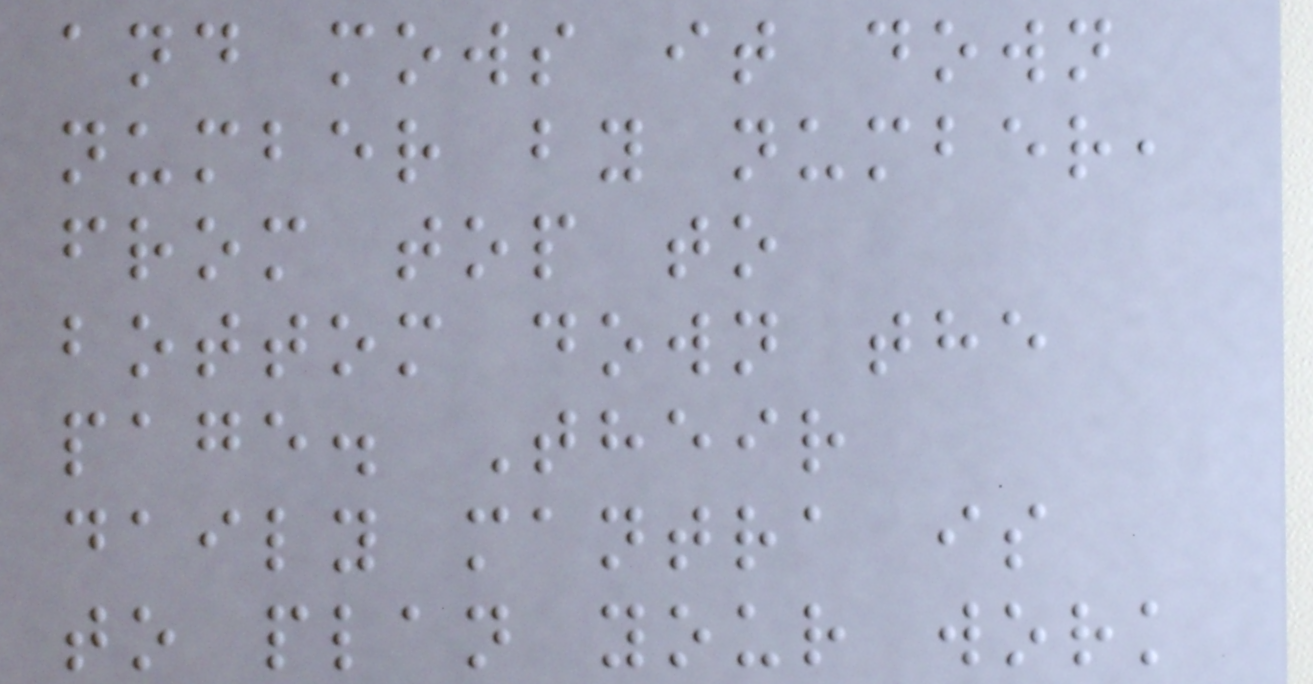and mows it down
number by number,
from top to
bottom down the
page. Their
daily mantra is
to plan your work
